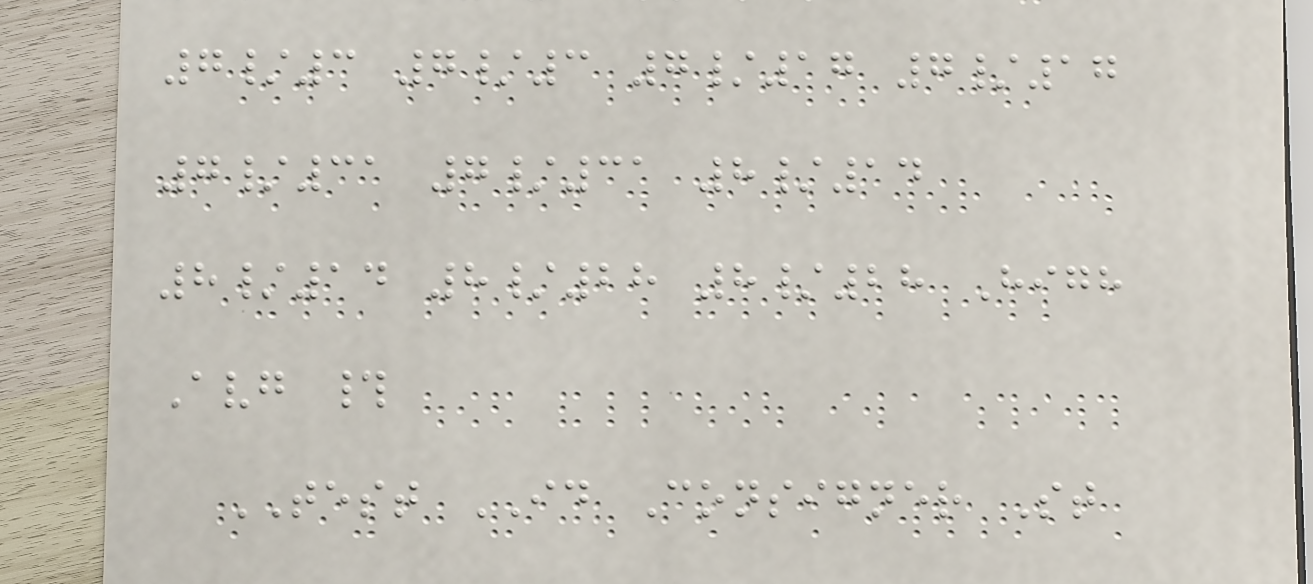7/3 7/3 7/17 7/17
7/31 7/31 8/14
8/14 8/28 8/28 High
Avg #
TEST ID Consigner St
